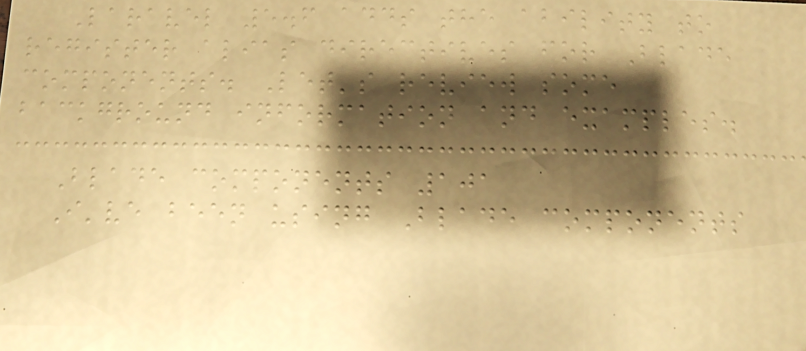Laravel 5.6 adds the ability to
register alias directives for Blade
components. Let's review some
background information and examples.
Blade components 101
I've been using Blade components
